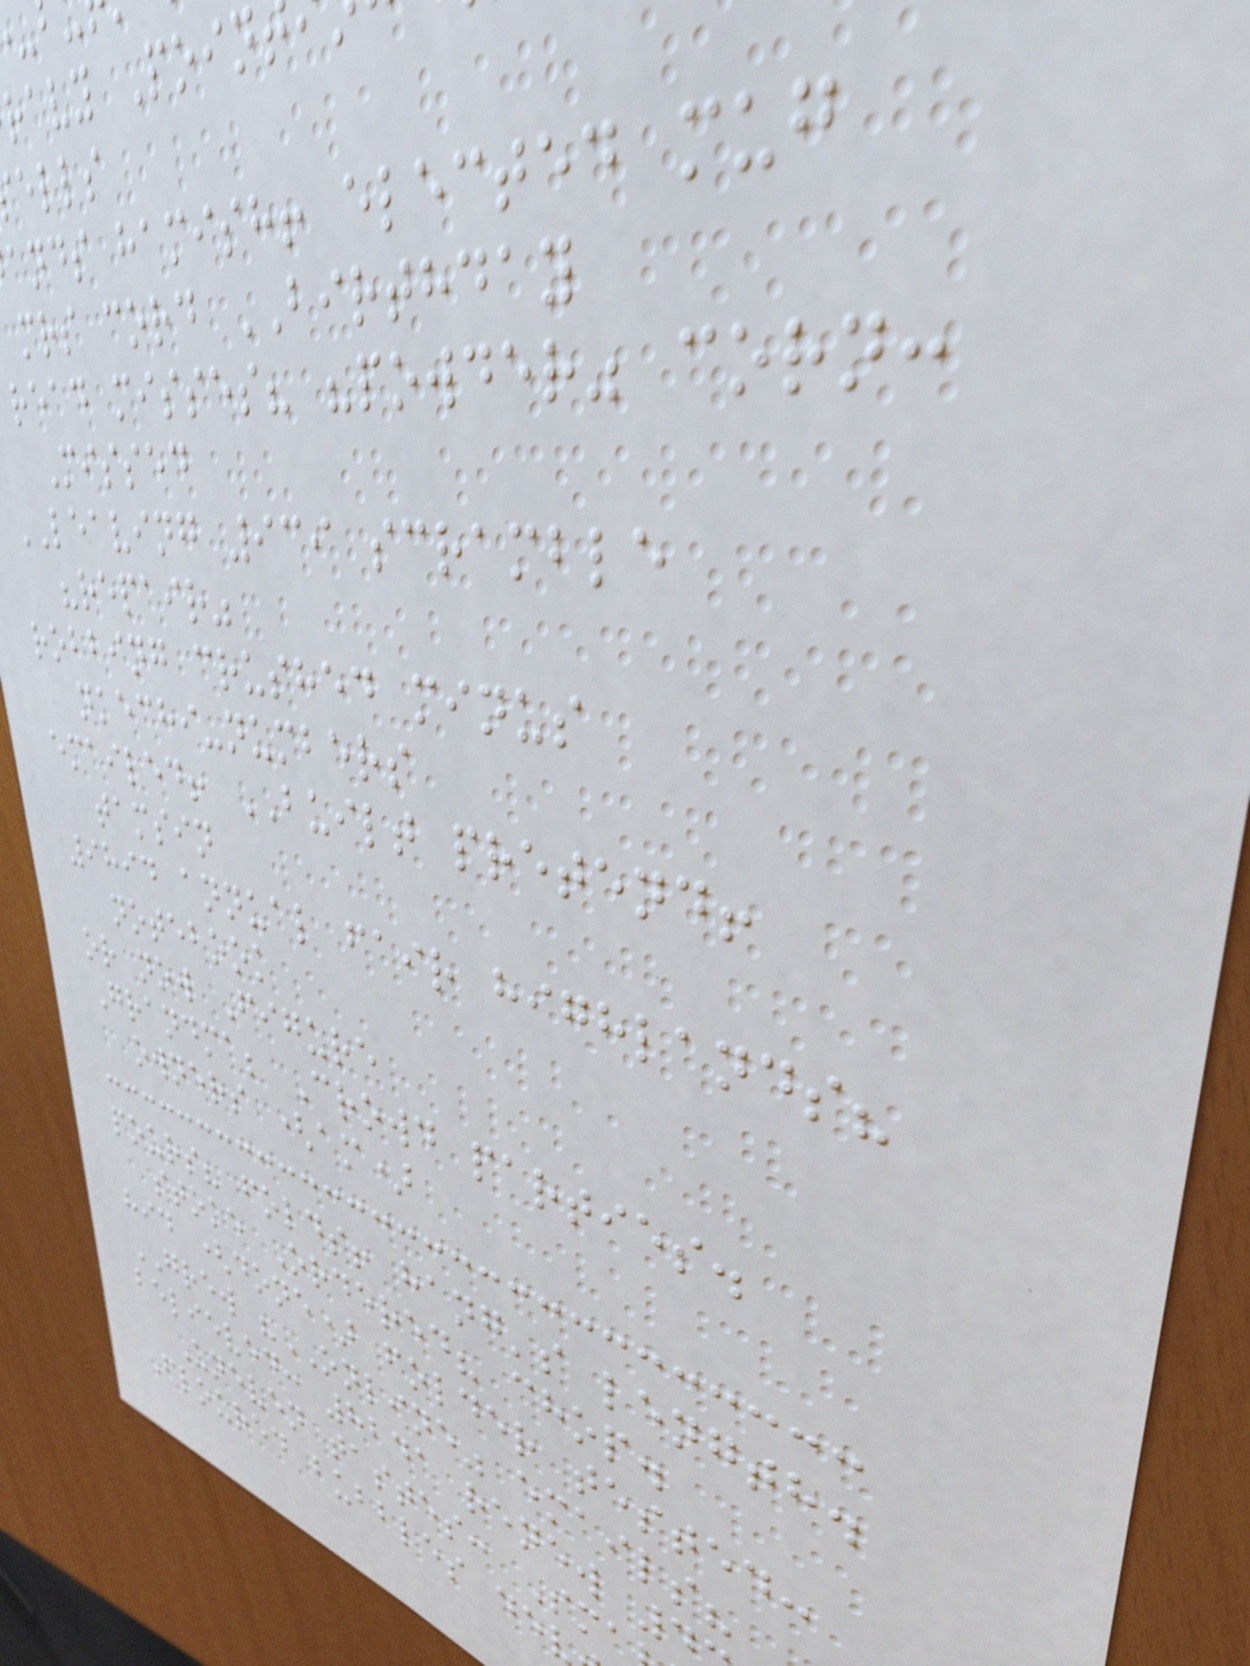ravy Poin
ells
ands hamish! elected mug
mrs cord BIRTHDAY
read misses? "powder" corn:
Missed
LEAVING 939 scramble
"repair"
robbing crushed minus
nkechi-numbers
emailed! BUILT pretend!
tamsin
9894 annual fair highlands?
notebook
or now Figure
Grandma; Crowd parties.
owners (am)
pours? folds! hang's length.
stoke Ordered? chop.
hid (done) folder tested:
GREW "ONLINE" emails?
believed: 8241 renew 4
Uneven tastes: Sma
Floured bubbles de
